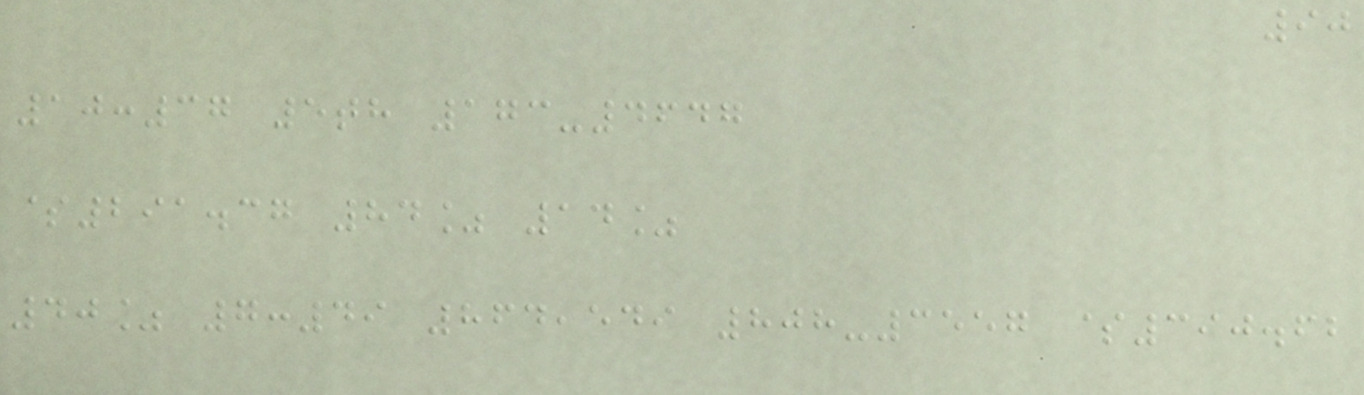90
10:37 5th 173-4647
$291.37 84% 14%
40% 7:49 864,549 808-3557 $390.62
